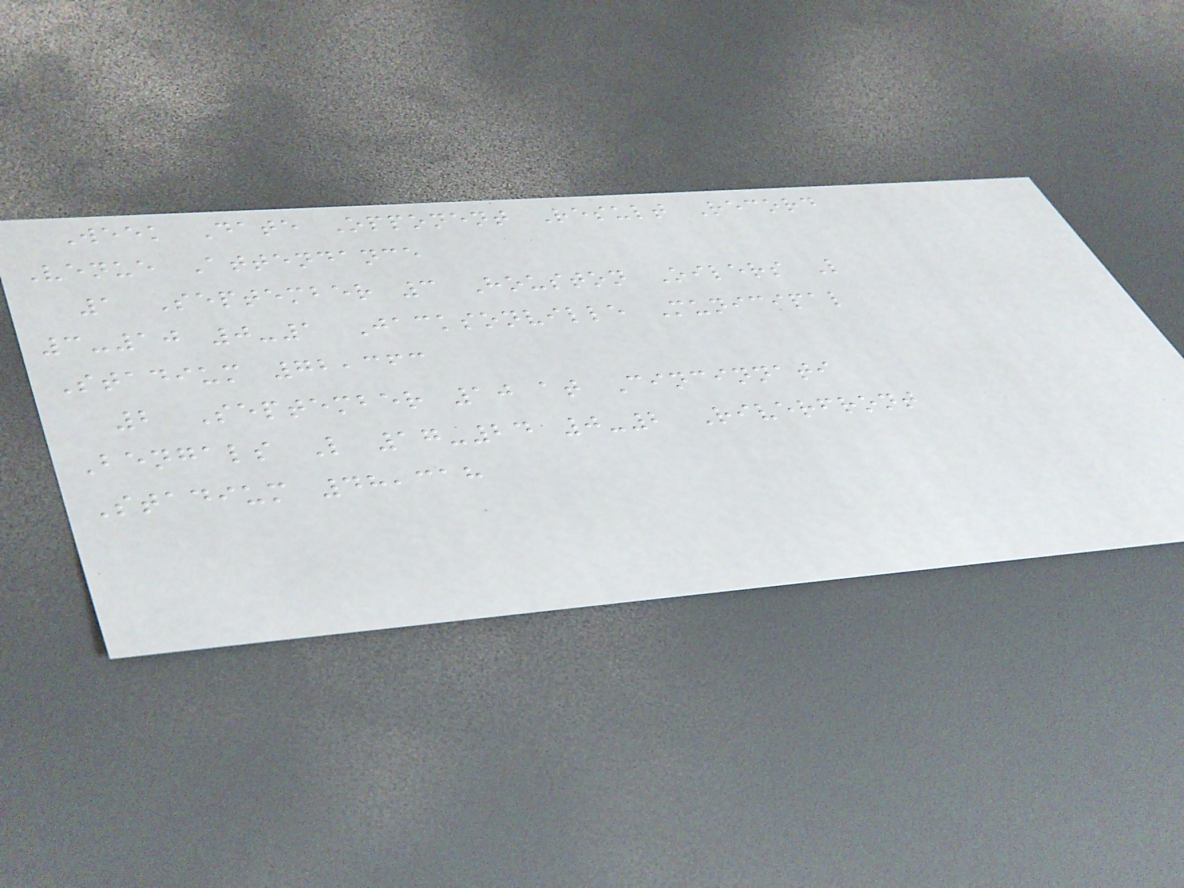Week Date Opponent Result Record
Venue Attendance
1 September 3 Houston Oilers L
3-10 0-1 Jacksonville Municipal
Stadium 72,363
2 September 10 at Cincinnati
Bengals L 17-24 0-2 Riverfront
Stadium 48,318
